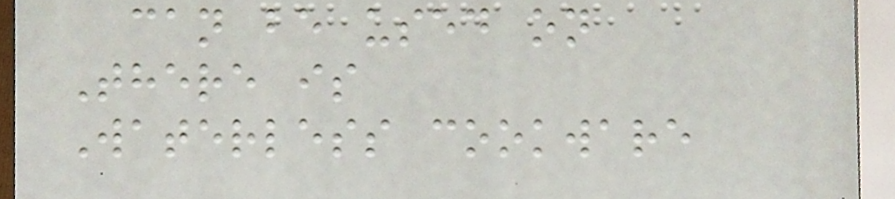can be used on
There is
Waterless cookware
